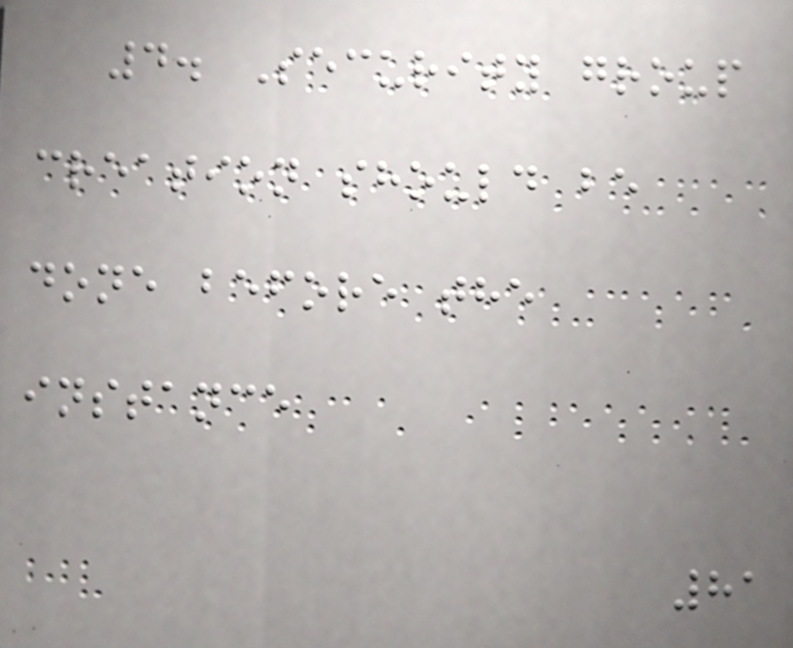4. Security group
creation should be
done before the
instance
81
